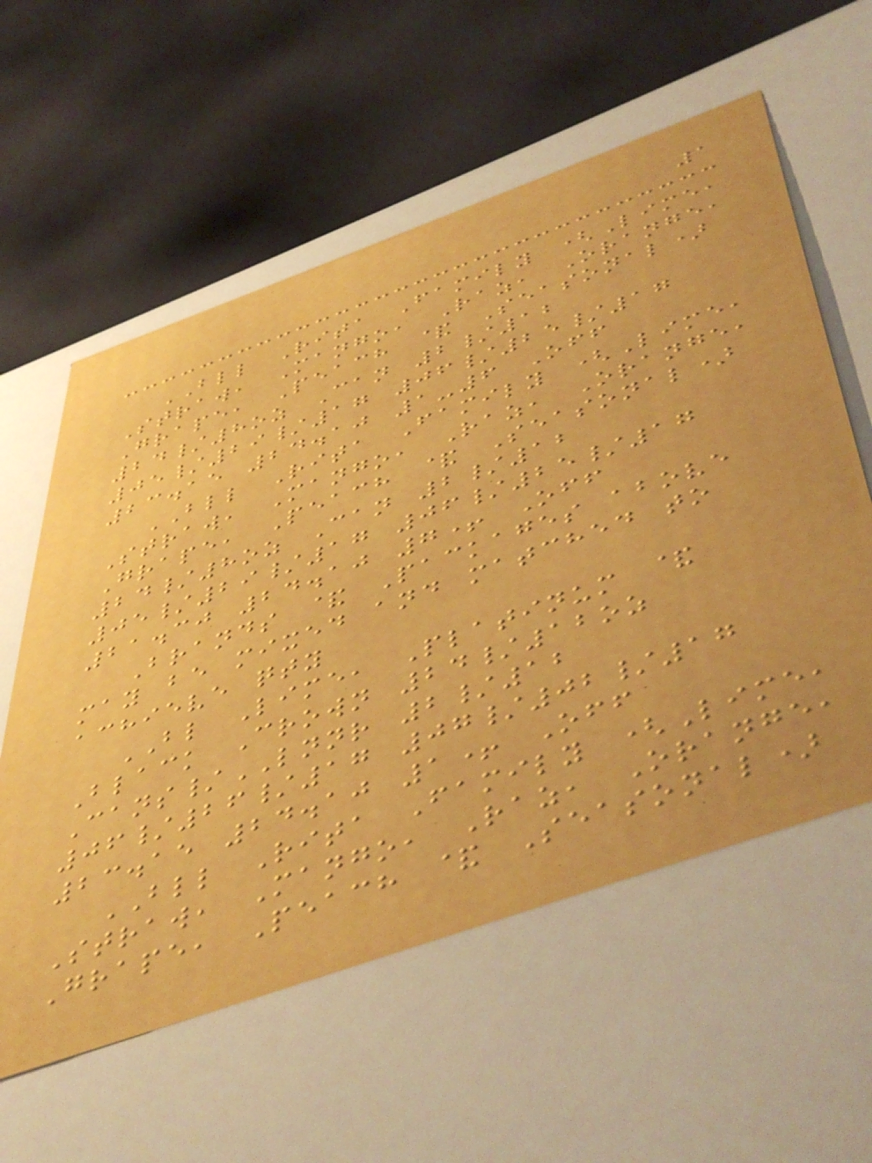1
BLL Rita Family (Lime,
Straw, Mango, Raz, Orange,
Grape, Peach & Seasonal)
24/8oz Can 2/12
05/29/17 06/25/17
23.15 24.10 1-6 Off
BLL Rita Family (Lime,
Straw, Mango, Raz, Orange,
Grape, Peach & Seasonal)
24/8oz Can 2/12
05/29/17 06/25/17
21.30 24.10 7+ Off
Brands & Packages above
may be mixed and matched to
achieve qty
BL Lime, Platinum &
Black Crown 24/12oz
Cans/LNNR 2/12
06/26/17 07/02/17
23.15 24.10 1+ Off
BLL Rita Family (Lime,
Straw, Mango, Raz, Orange,
Grape, Peach & Seasonal)
